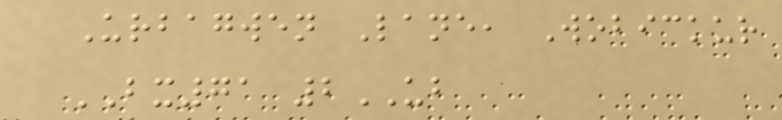Urbagwen Lane, Wobickur
BX71 2UB
